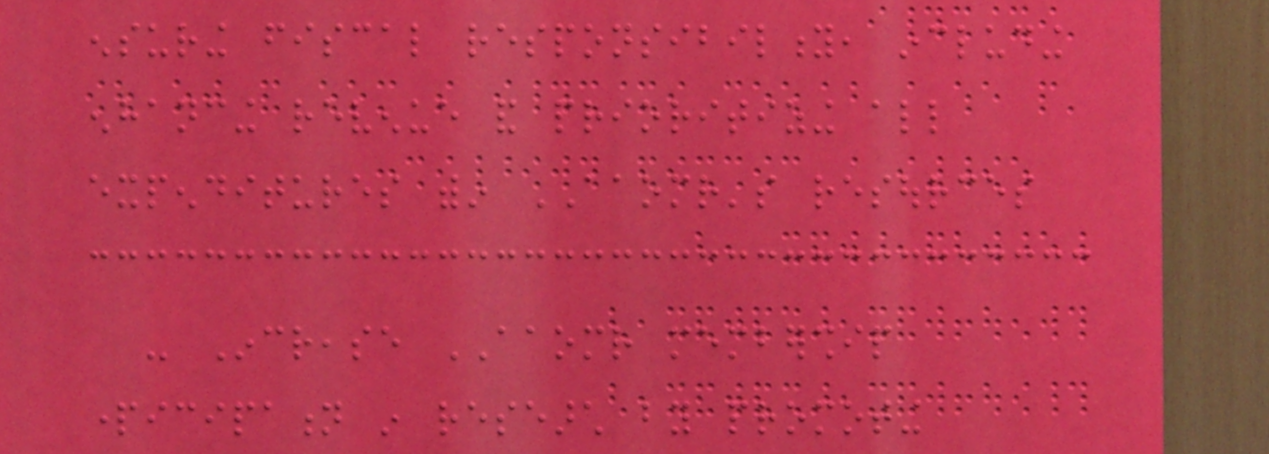ensuring fiscal responsibility, including
enhancing revenue and prioritizing all
expenditures within AAOMR's resources
- Increase AAOMR membership
participation in research by promoting
